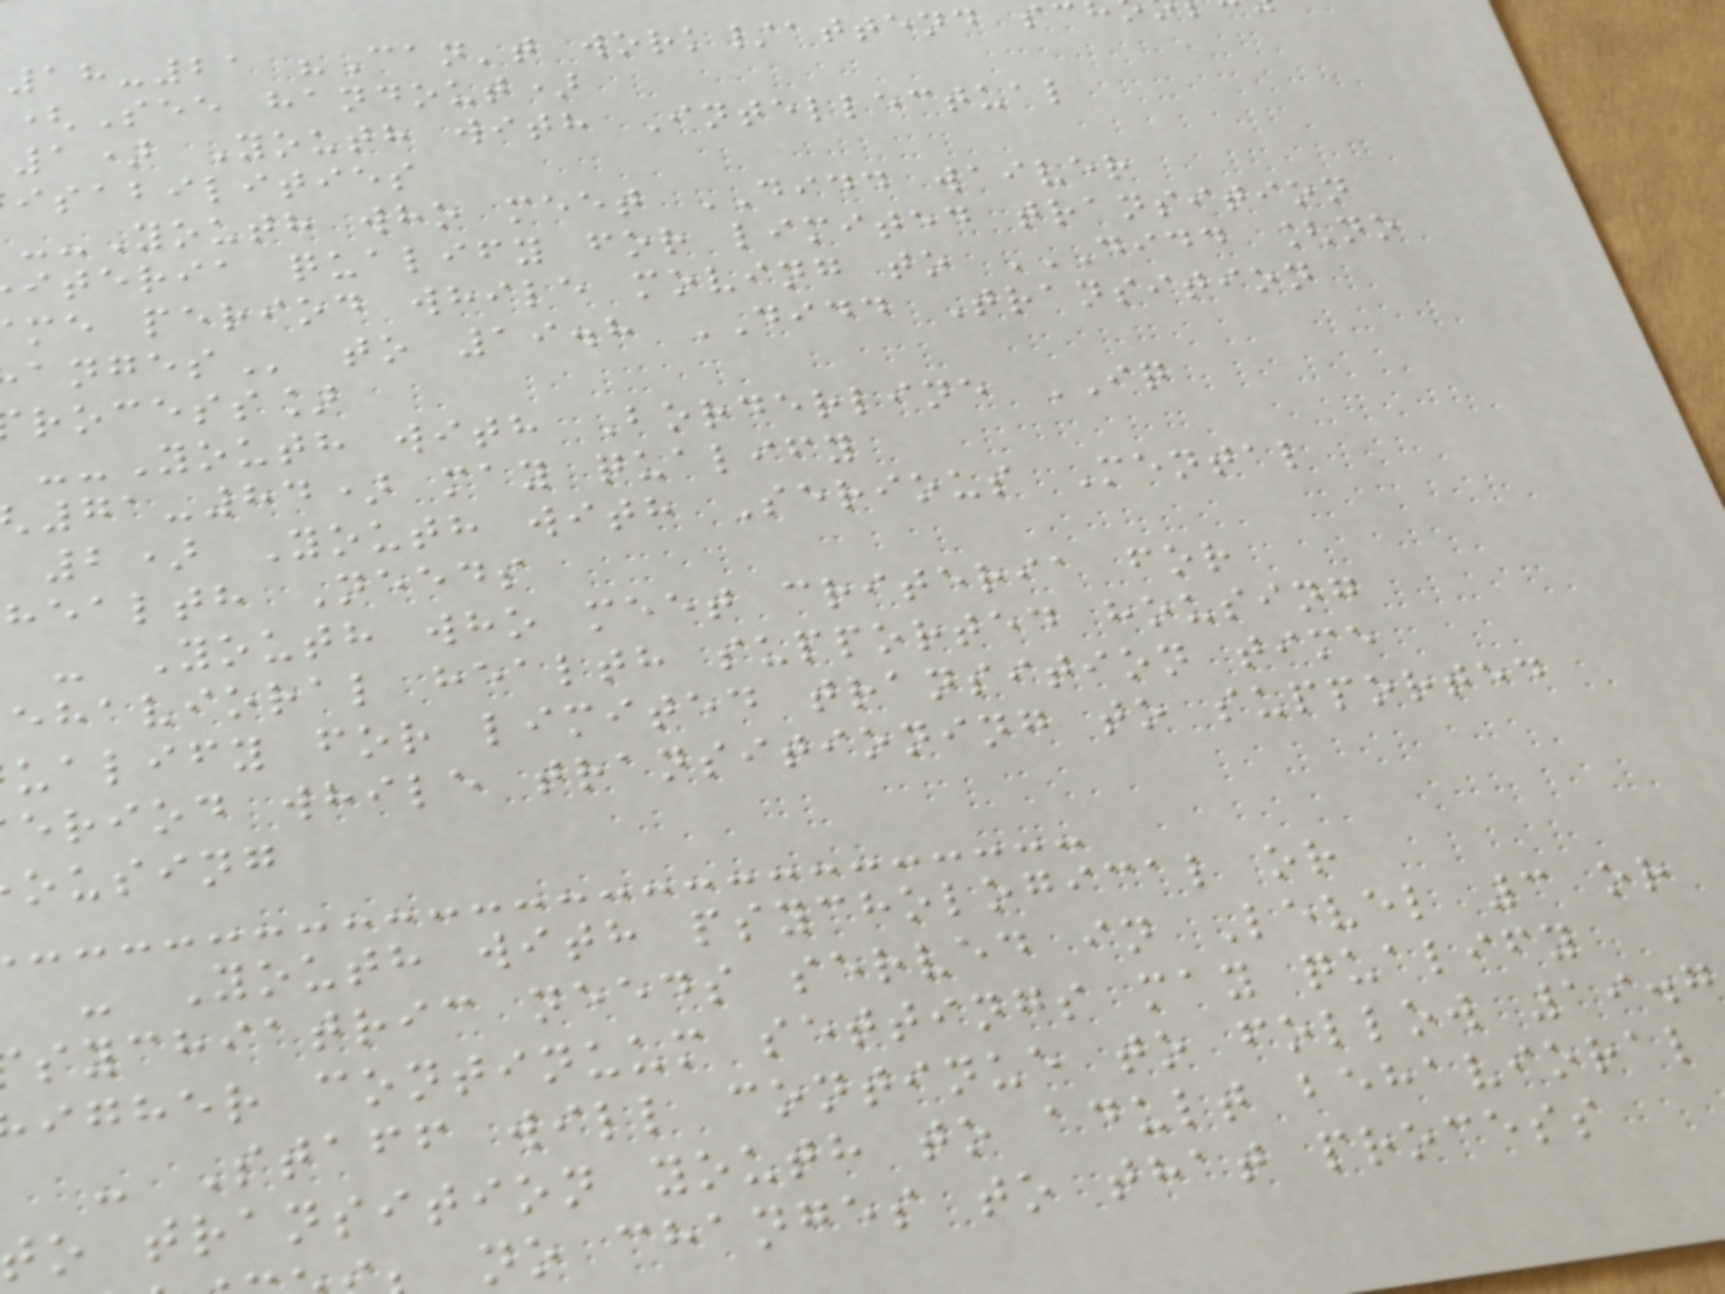18-21 "Can't work/attend s
(See handout)
1) Youth with Intellectual
isabilities
--Youth who meet DIDD waiver
iteria qualify for limited transition
to 19.8 DIDD Transition
rocess]
--Youth with Borderline IQ
71-84) may qualify
2) Youth with Serious Mental
health Needs
- Youth who meet criteria for
ehavioral health supported housing
ualify for limited transition time
eriod while transitioning to supported
ousing
- Youth with psychological or
sychiatric needs served in Level 3 or
igher continuum settings may qualify
- Staff will continue to follow 19.7
to transition youth to adult behavioral
no changes to that process
